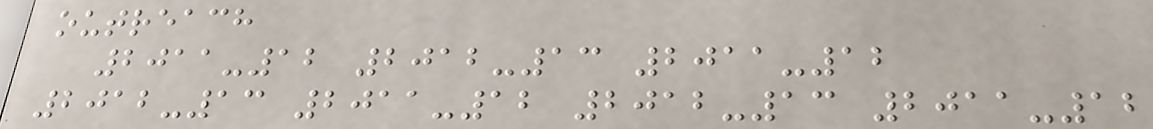outreach
2011-12 2012-13 2011-12
2012-13 2011-12 2012-13 2011-12
